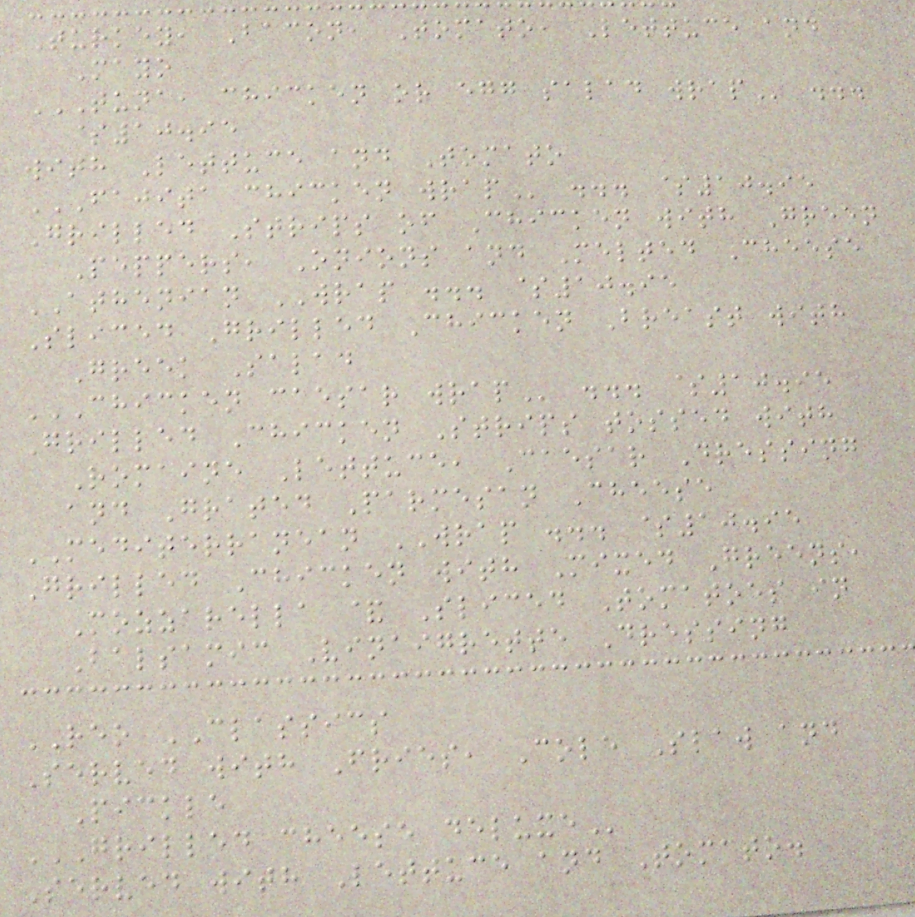Turkey, Bacon, Tomato, Lettuce and
Mayo
TUNA, CHICKEN OR EGG SALAD WRAP ...
$10.95
with Lettuce and Tomato
FAJITA CHICKEN WRAP ... $10.95
Grilled Strips of Chicken with Green
Peppers, Onions and Melted Cheese
ATHENIAN WRAP ... $10.95
Sliced Grilled Chicken Breast with
Greek Salad
CHICKEN CAESAR WRAP ... $10.95
Grilled Chicken Strips tossed with
Romaine Lettuce, Caesar Dressing
and Grated Parmesan Cheese
MEDITERRANEAN WRAP ... $10.95
Grilled Chicken with Mixed Greens,
Mozzarella & Sliced Tomatoes in
Balsamic Vinaigrette Dressing
REO CLASSICS
Served with Fries, Cole Slaw and
Pickle
GRILLED CHEESE DELUXE
Served with Lettuce and Tomato.
